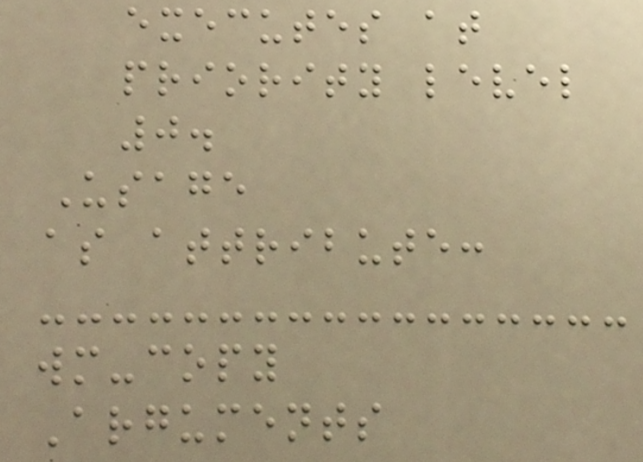executes at
priority level
0.
Usage
as attribute:
wm-copy
Arguments
